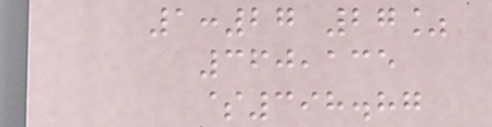1:27 27%
360,135
$398.87
